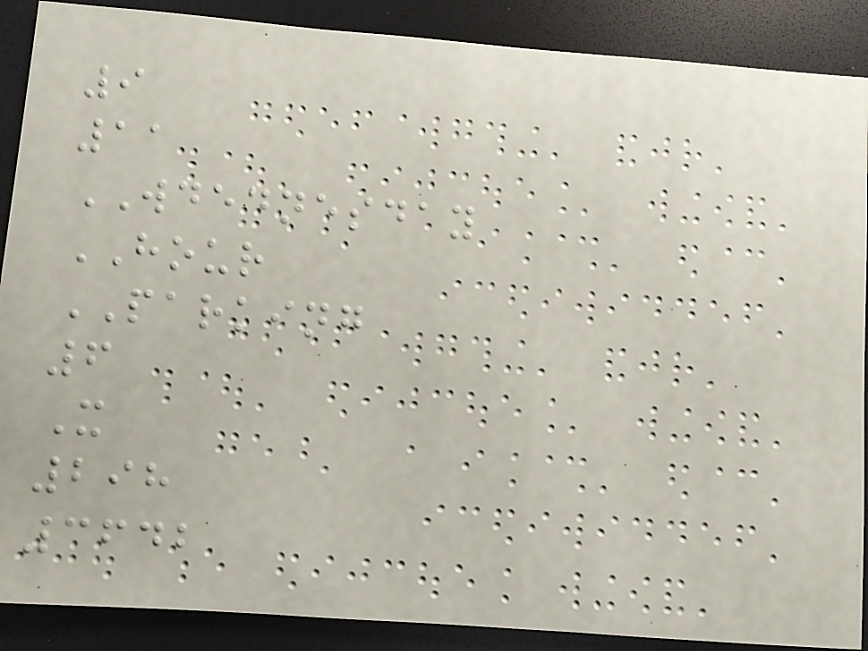9
11
WDEDNESDAY
HOUR
PARKING
6
X
298
3642
